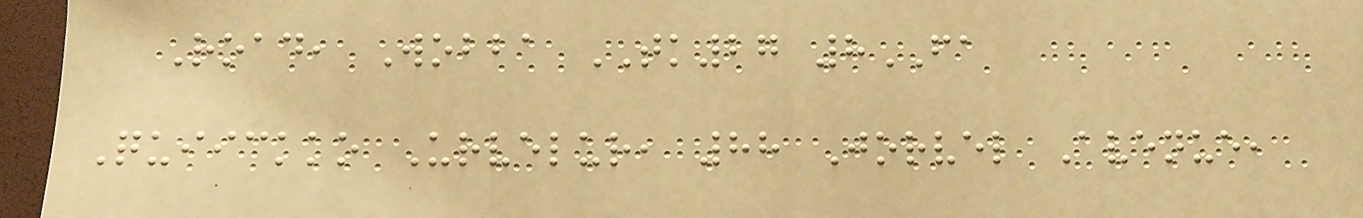Road, Wobba TK27 8FA
Quiickko Urvelur, 88 Jorvel Avenue,
